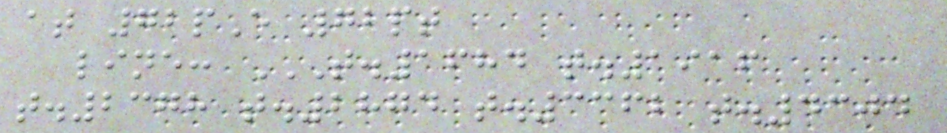at 72pE 72pt
line: T.1684 T.1916
T.2378 T.2874 T.3362 T.4304
